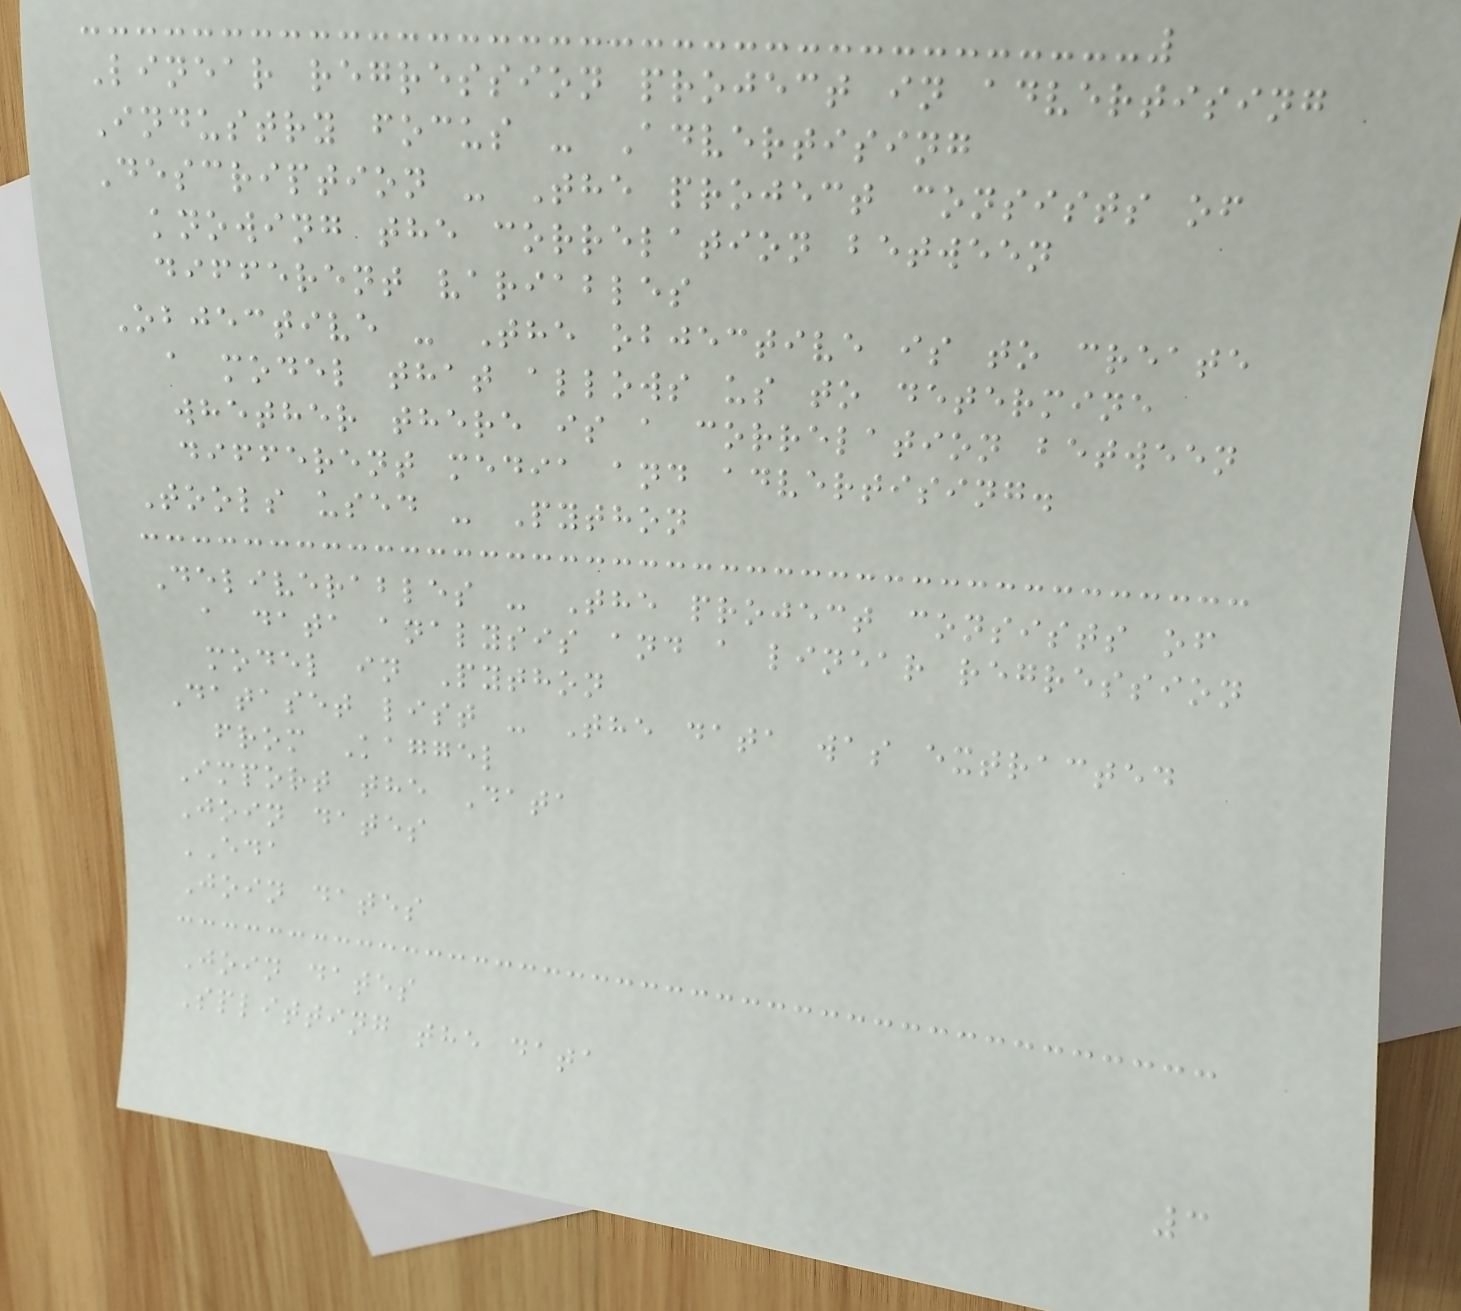Linear regression project in advertising
Industry focus - Advertising
Description - The project consists of
knowing the correlation between
different variables
Objective - The objective is to create
a model that allows us to determine
whether there is a correlation between
different media and advertising.
Tools used - Python
Deliverables - The project consists of
a data analysis and a linear regression
model in Python
Dataset list - The data was extracted
from Kaggel
Import the Data
Join dates
EDA
Join dates
Join dates
Splitting the data
3
